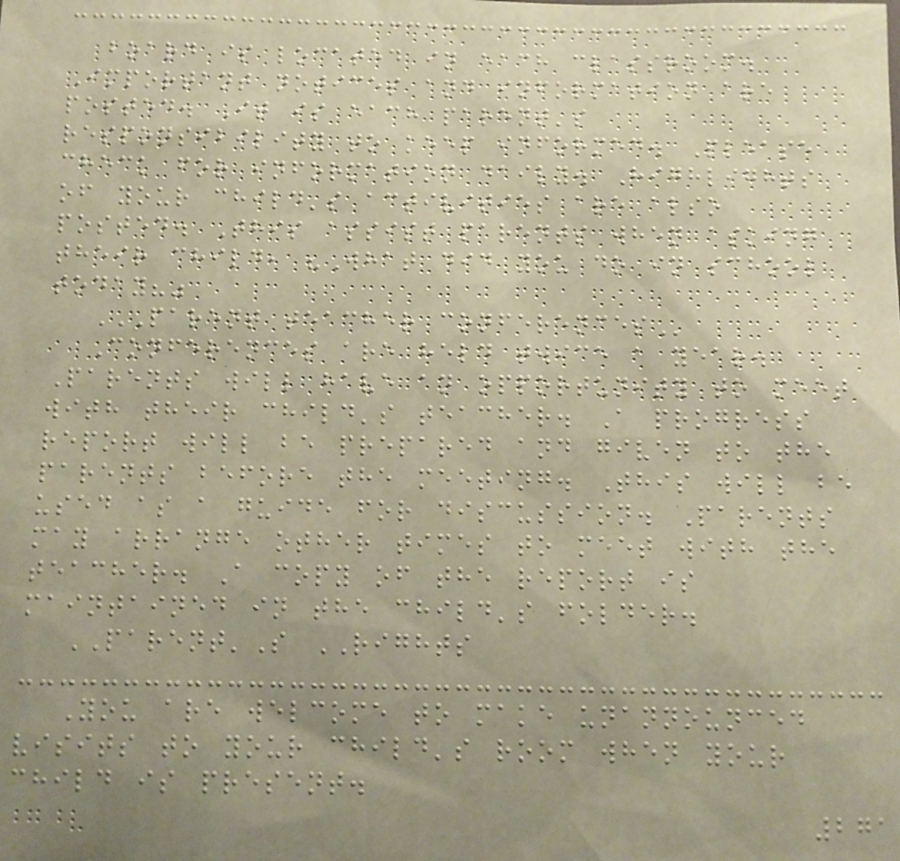board is located in each classroom.
Important notices and information are
posted. It is each parent's
responsibility to keep informed. Please
check for information daily. Highlights
of your child's activities are also
posted. This assist parents when asking
their child, "What did you do in school
today?"
PARENT TEACHER CONFERENCES
Conferences are held twice a year.
Parents will have an opportunity to meet
with their child's teacher. A progress
report will be prepared and given to the
parents before the meeting. This will be
used as a guide for discussion. Parents
may arrange other times to meet with the
teacher. A copy of the report is
maintained in the child's folder.
PARENT'S RIGHTS
You are welcome to make unannounced
visits to your child's room when your
child is present.
271
